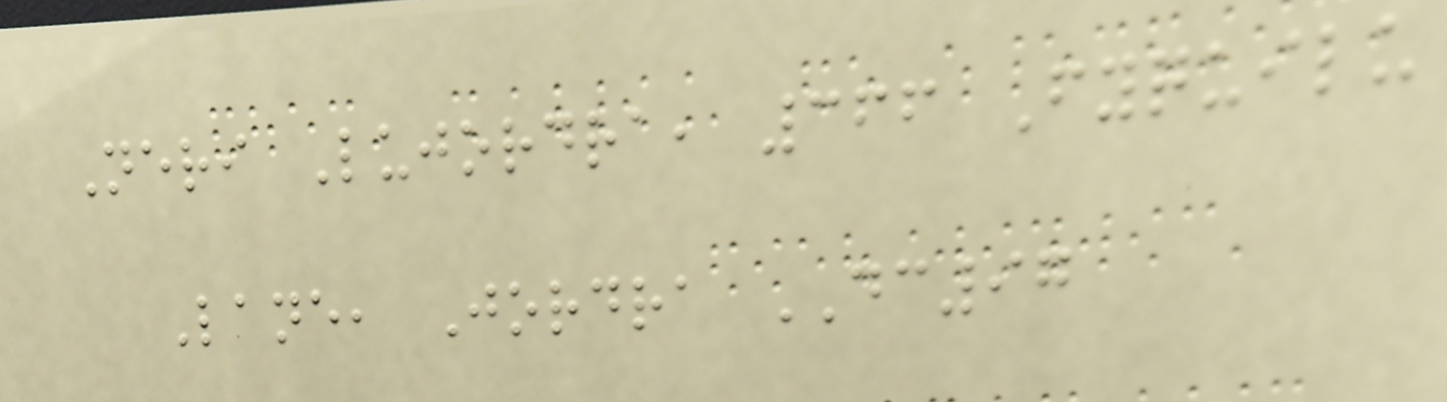Neri Lujordra, 366 Fyquilu
Lane, Jordra DC97
